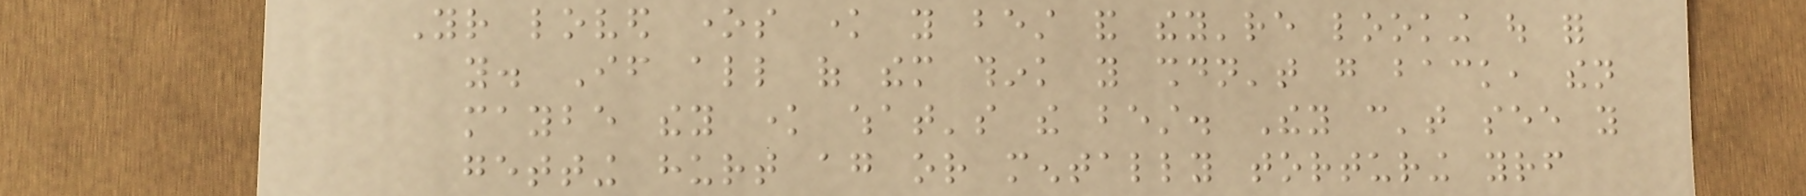Your loved ones know you best and they're looking out for
you. If all of them think you shouldn't go back, then
maybe they know what's the best. They can't see you
getting hurt again or mentally torturing yourself
